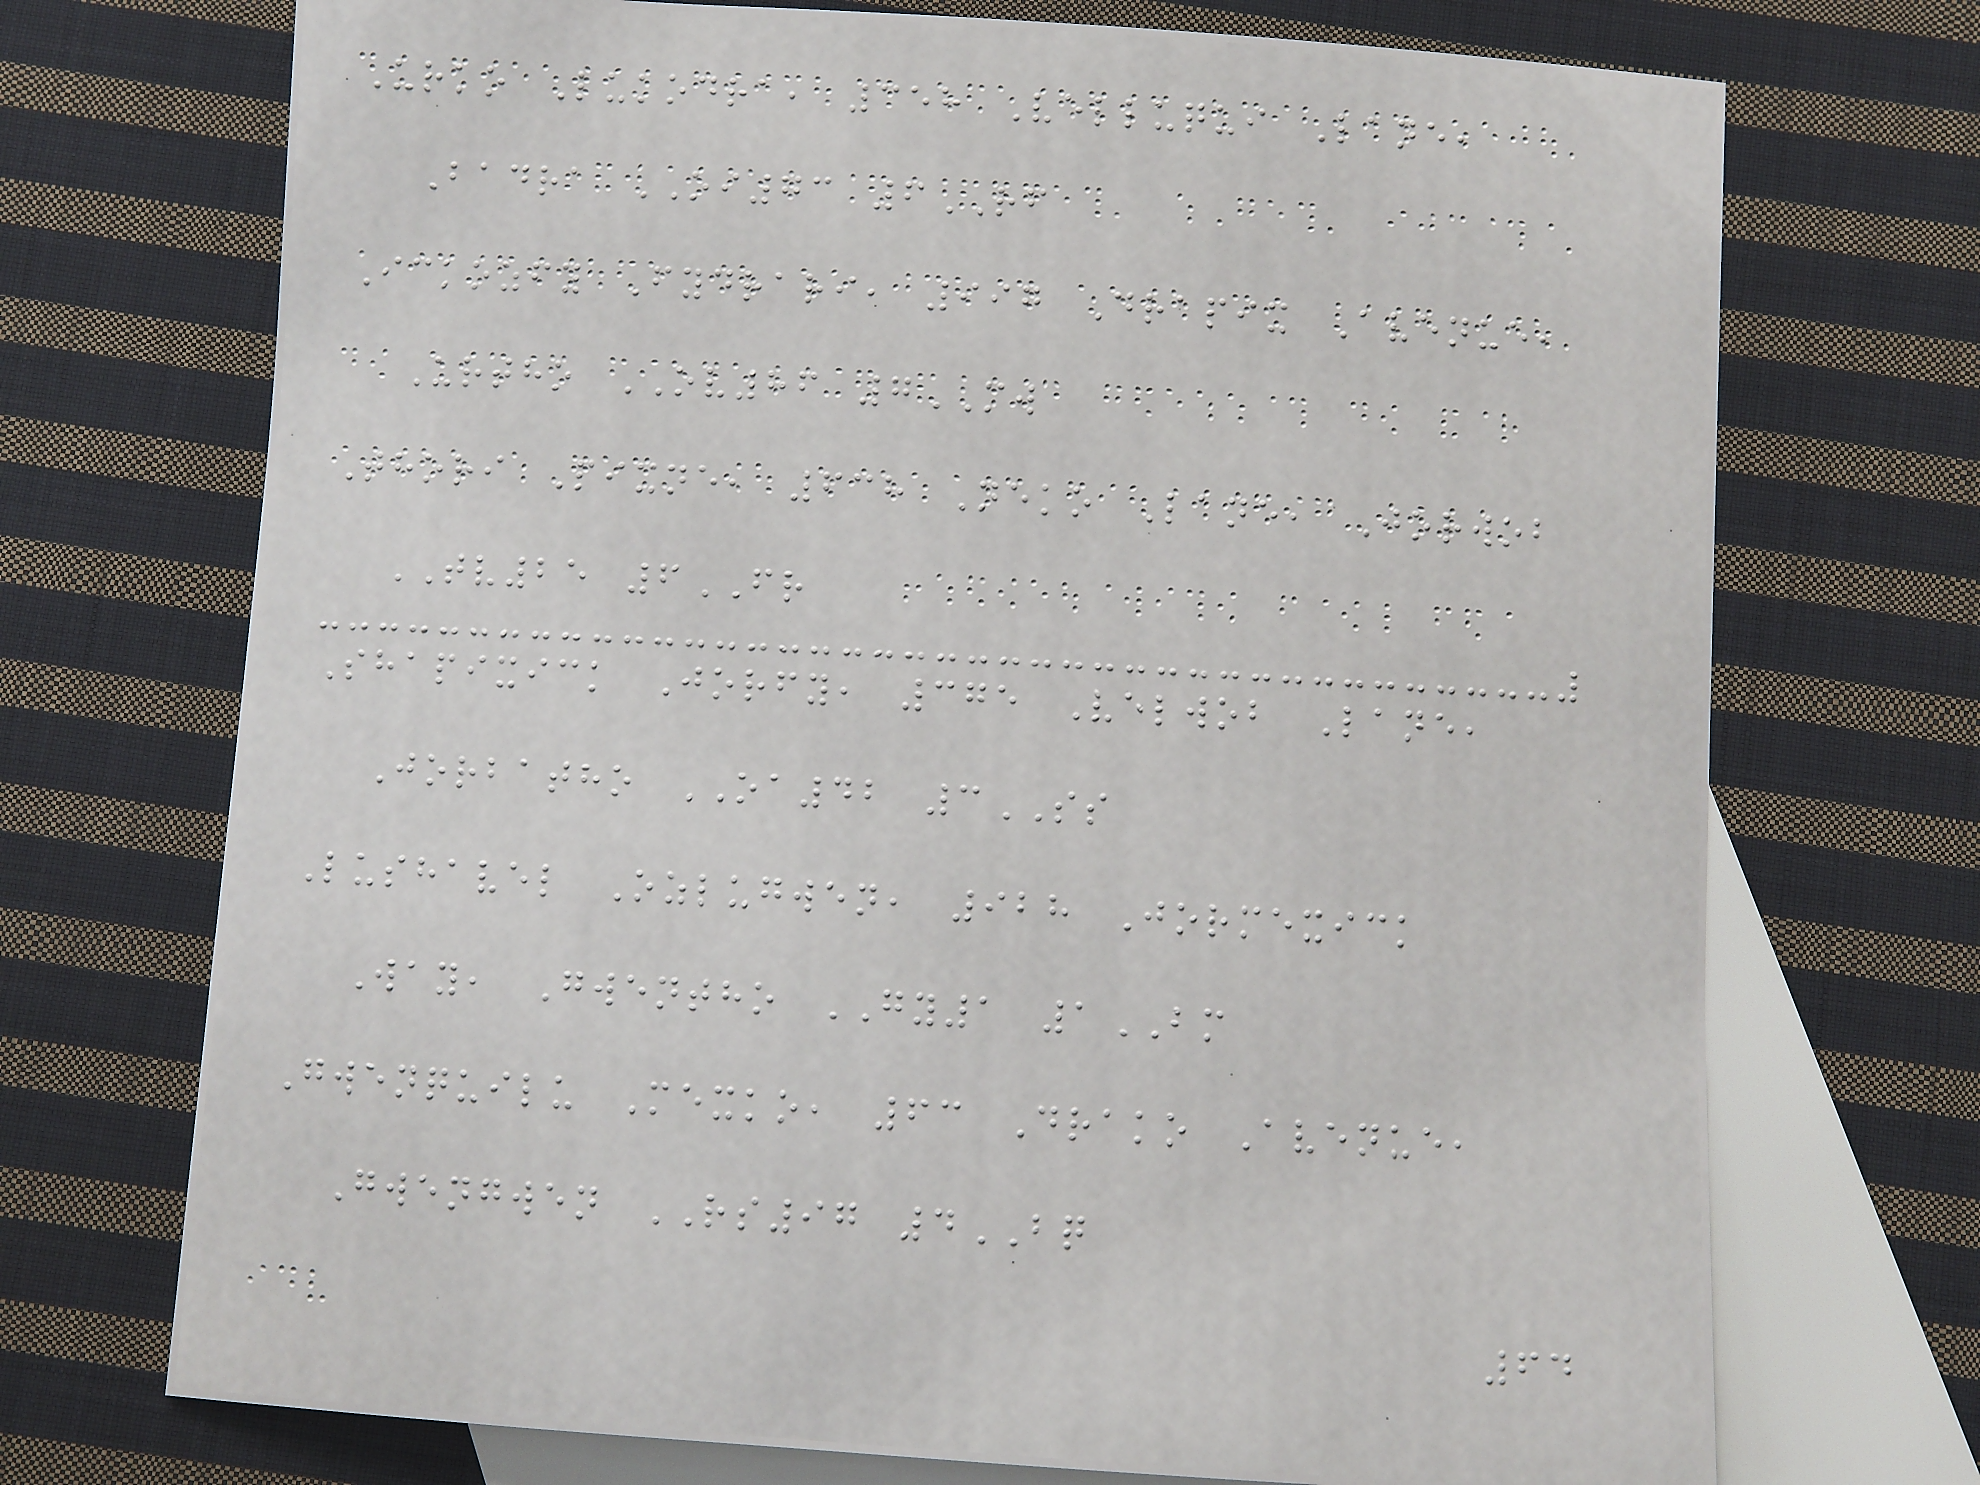Urko Lukodra, 358 Velluqui Lane,
Badra OI73 6RF
Ickozfy Fydrari, 997 Drapix Avenue,
Urtho OV86 7MW
Thori Pixne, 638 Neko Lane, Jorwob
TV25 6FR
Shapixick Jorfy, 375 Velwob Lane,
Jorbatho OA42 3SS
Lushavel Ozlugwen, 928 Jormexick
Way, Gwentho GY1 1BM
Gwenquilu Mexko, 63 Drako Avenue,
Gwengwen RS97 4BQ
64
